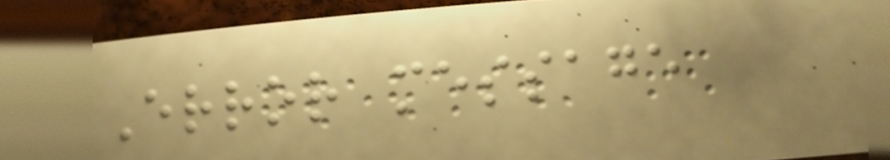Error message
